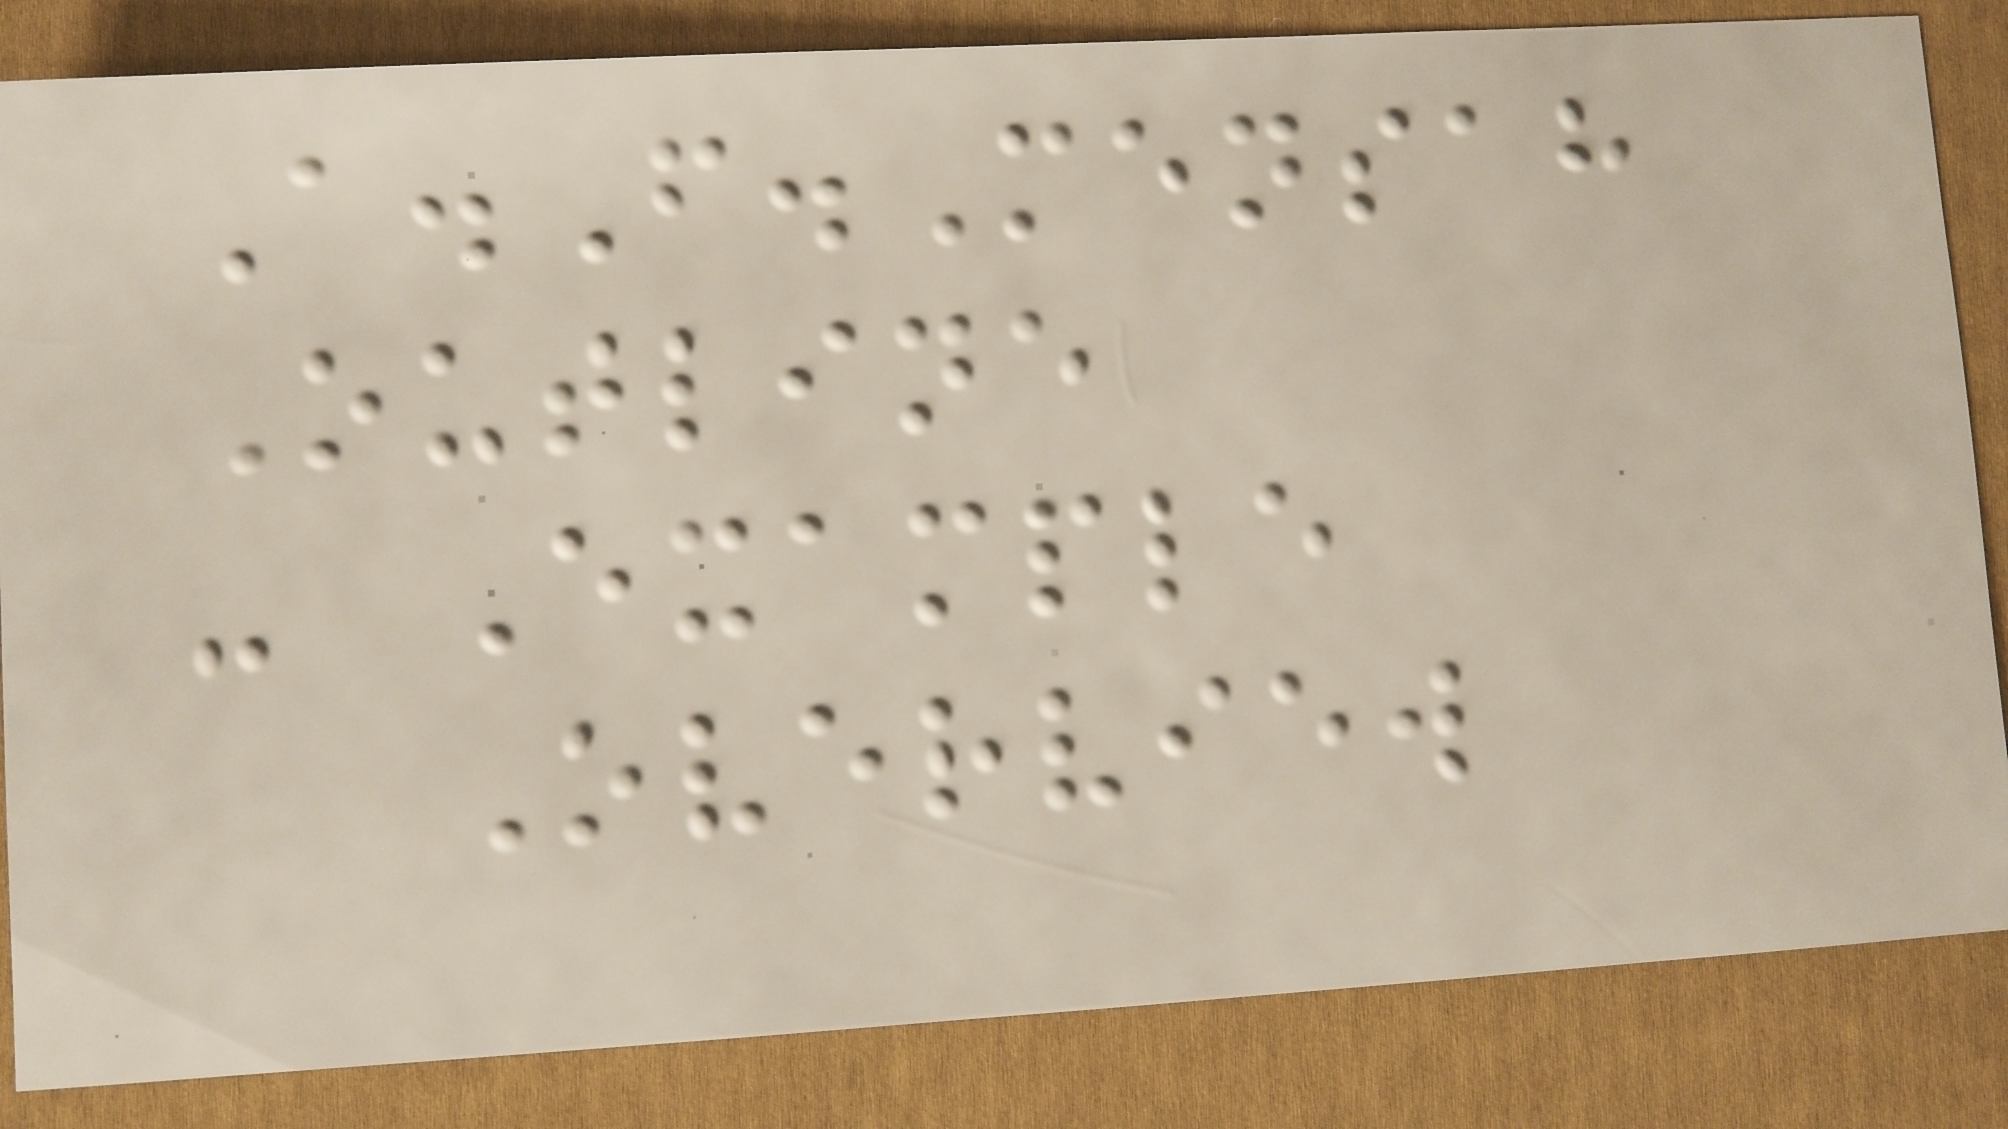A.F.Mensah
Outline
- Example
Overview
